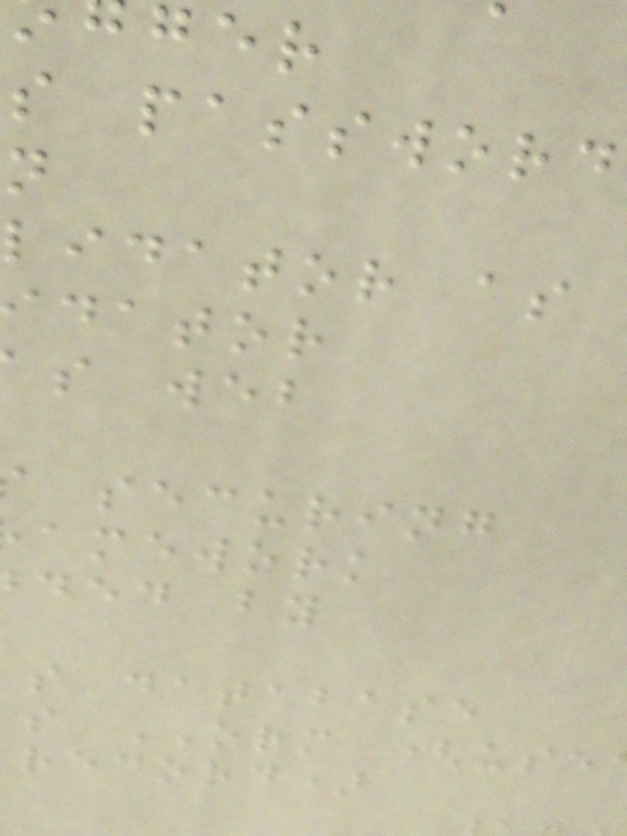s password
lidator as
dator
s web
securing
amework
ded by
s database
s ORM (use
record)
